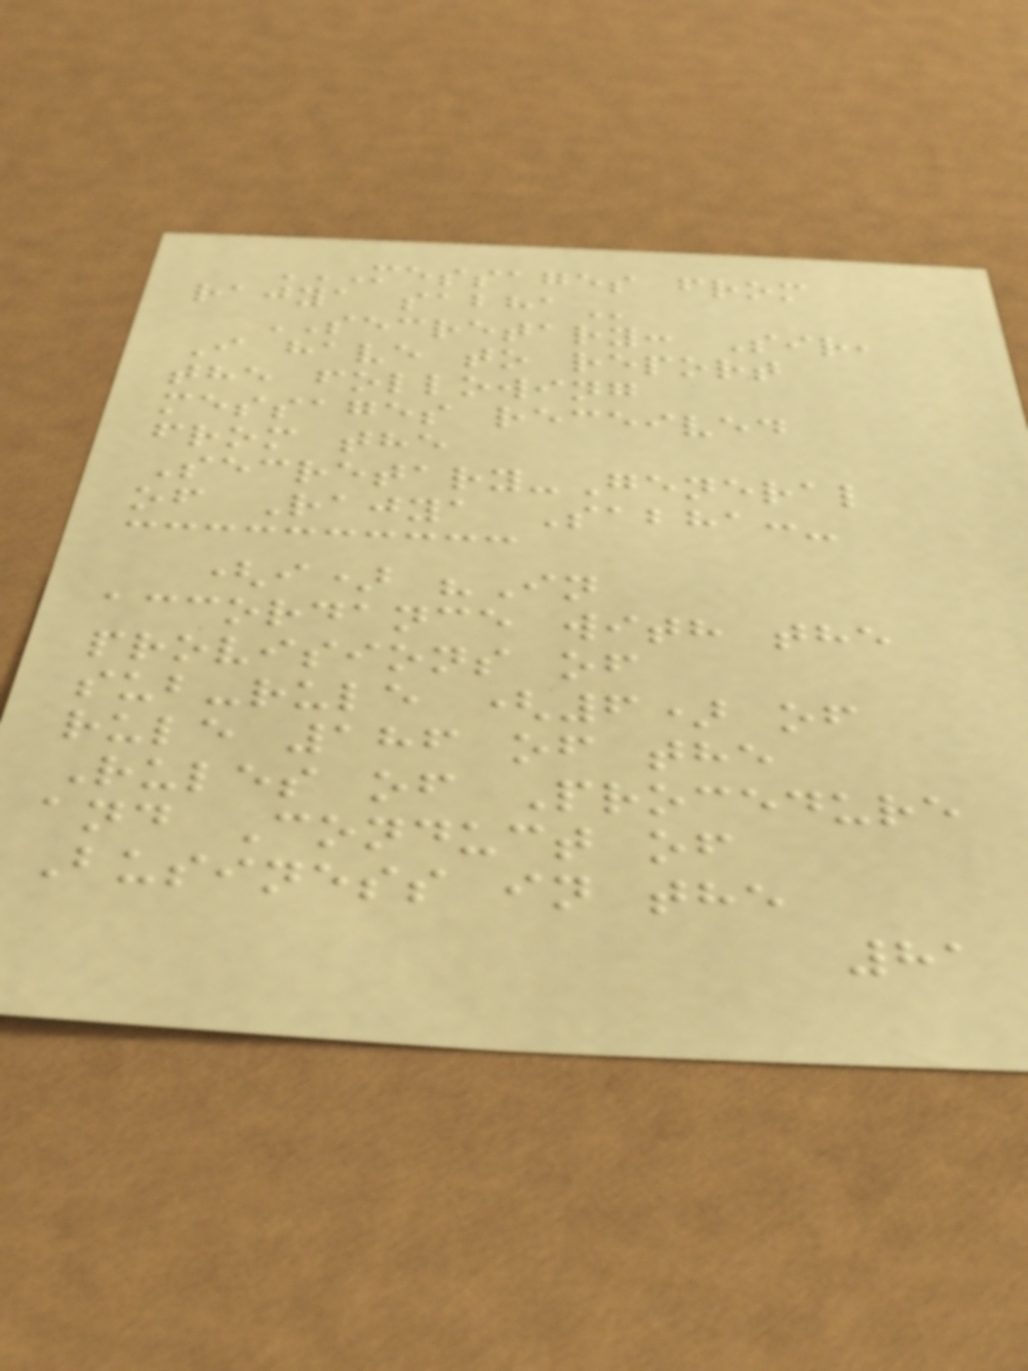MESSAGES FROM
RAJYA SABHA
SECRETARY: Sir,
I have to report
the following
messages received
from the
Secretary-General
of Rajya Sabha:-
(i) "In
accordance with the
provisions of
sub-rule (6) of
rule 186 of the
Rules of Procedure
and Conduct of
Business in the
81
